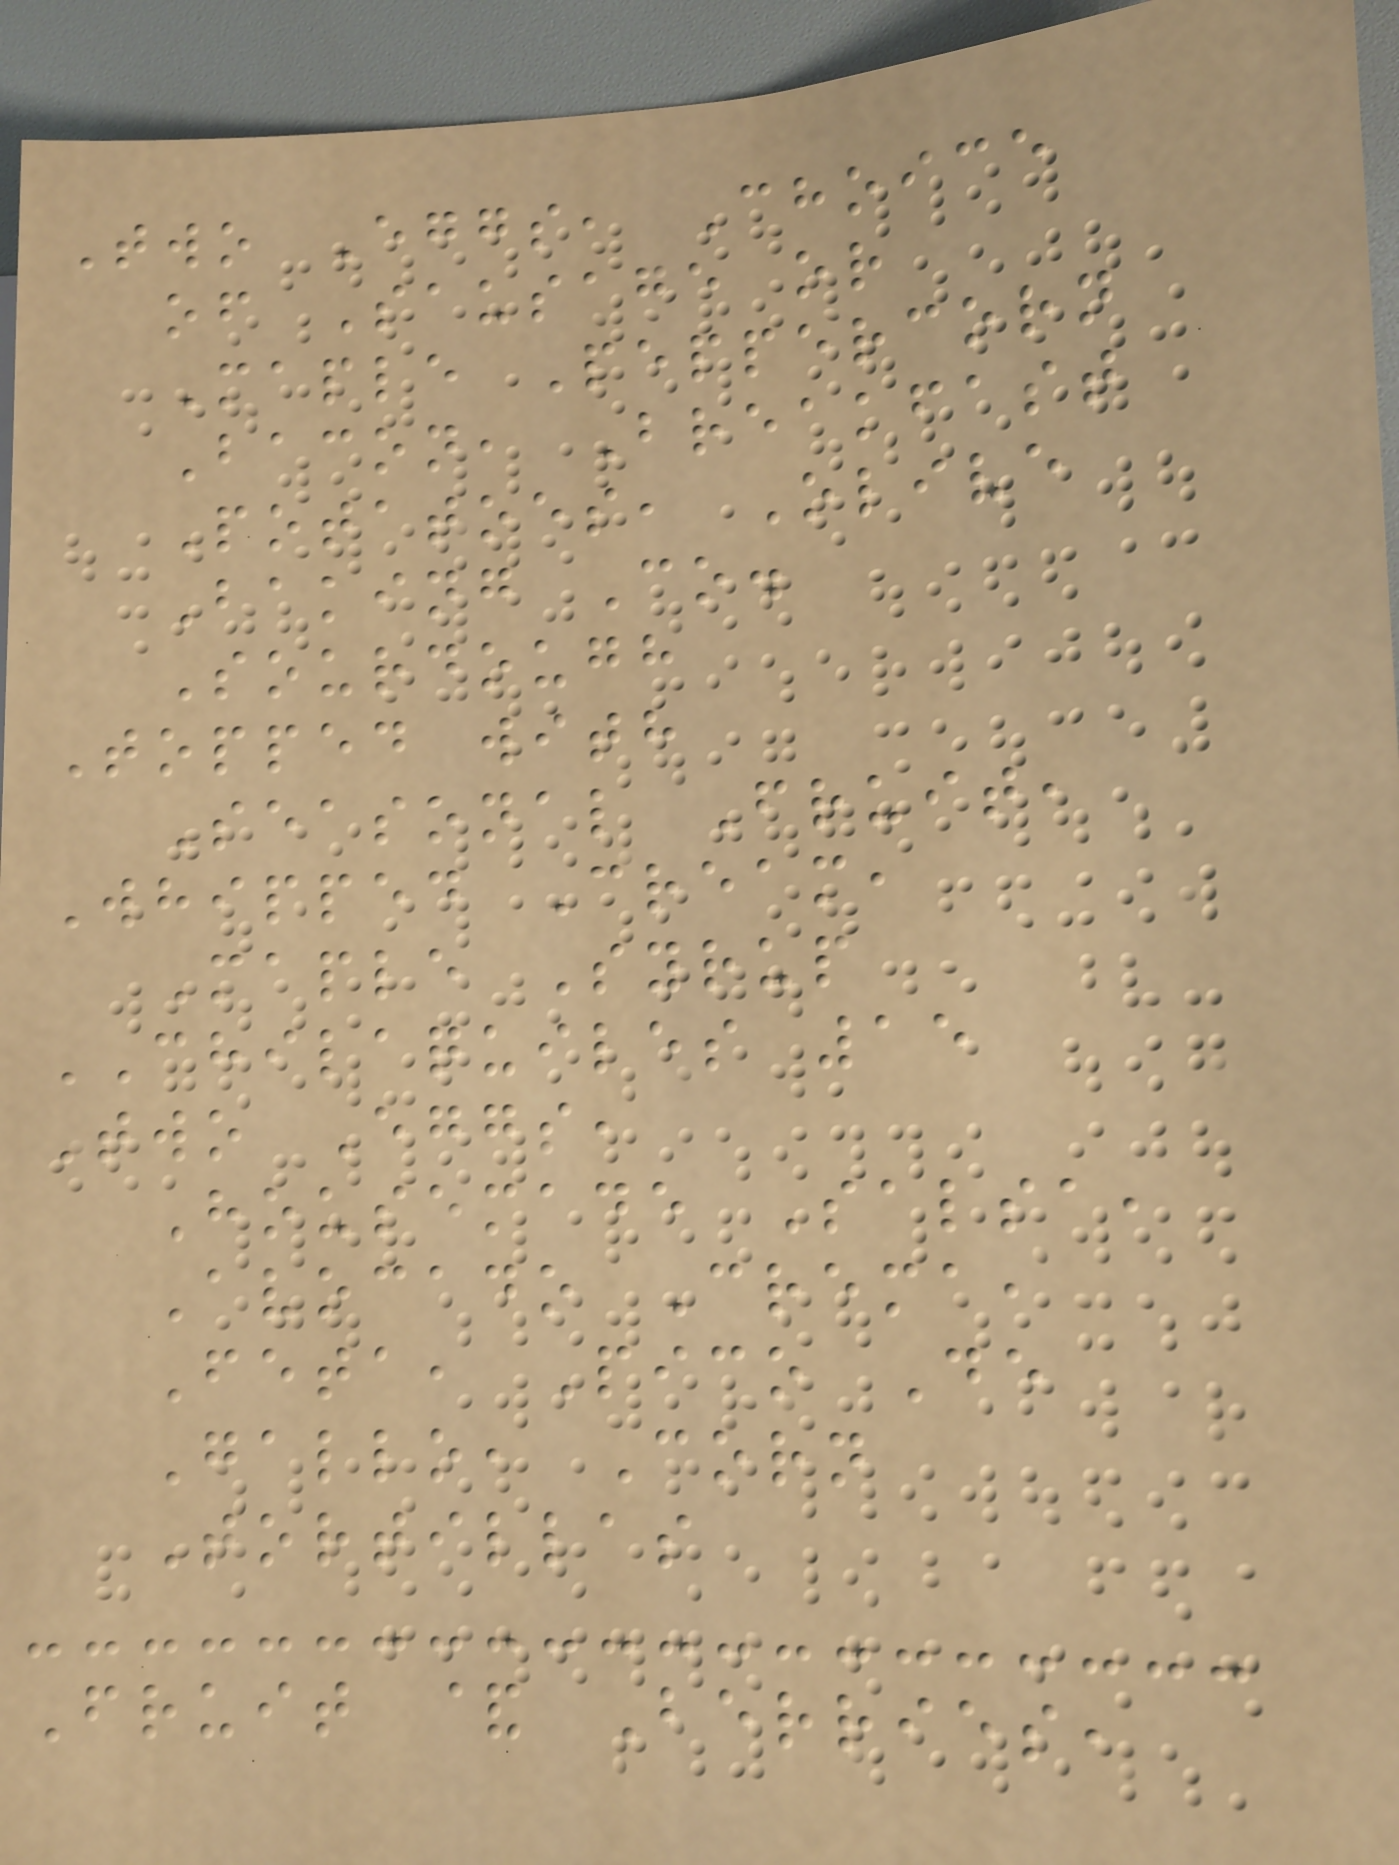Two Eggs, Choice
of Sausage or
Maple Peppercorn
Bacon, Breakfast
Potatoes, Olive
Baking Co.
Sourdough
Topped with
Seasonal Fruit,
Whipped Cream,
Maple Syrup
CHILAQUILES 15
Two Eggs,
Housemade Salsa,
Avocado Crema,
Feta, Pico De
Gallo, Corn
Tortillas
Fruit & Berries,
